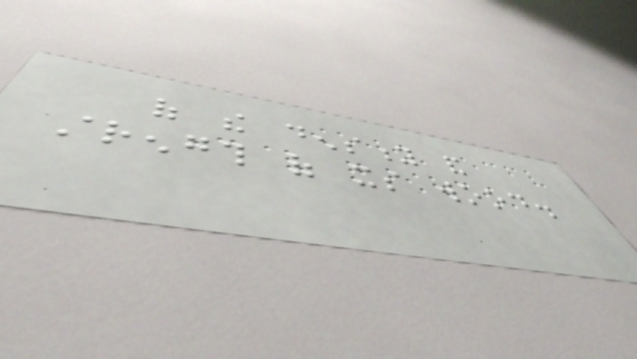of the density and
strength of its wood.
